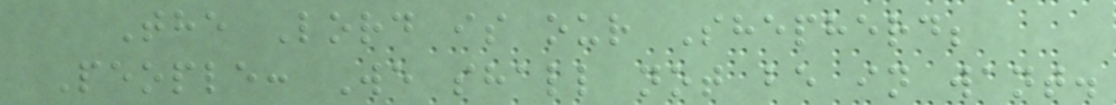The Lord is our Shepherd;
People: We shall not be in want.
